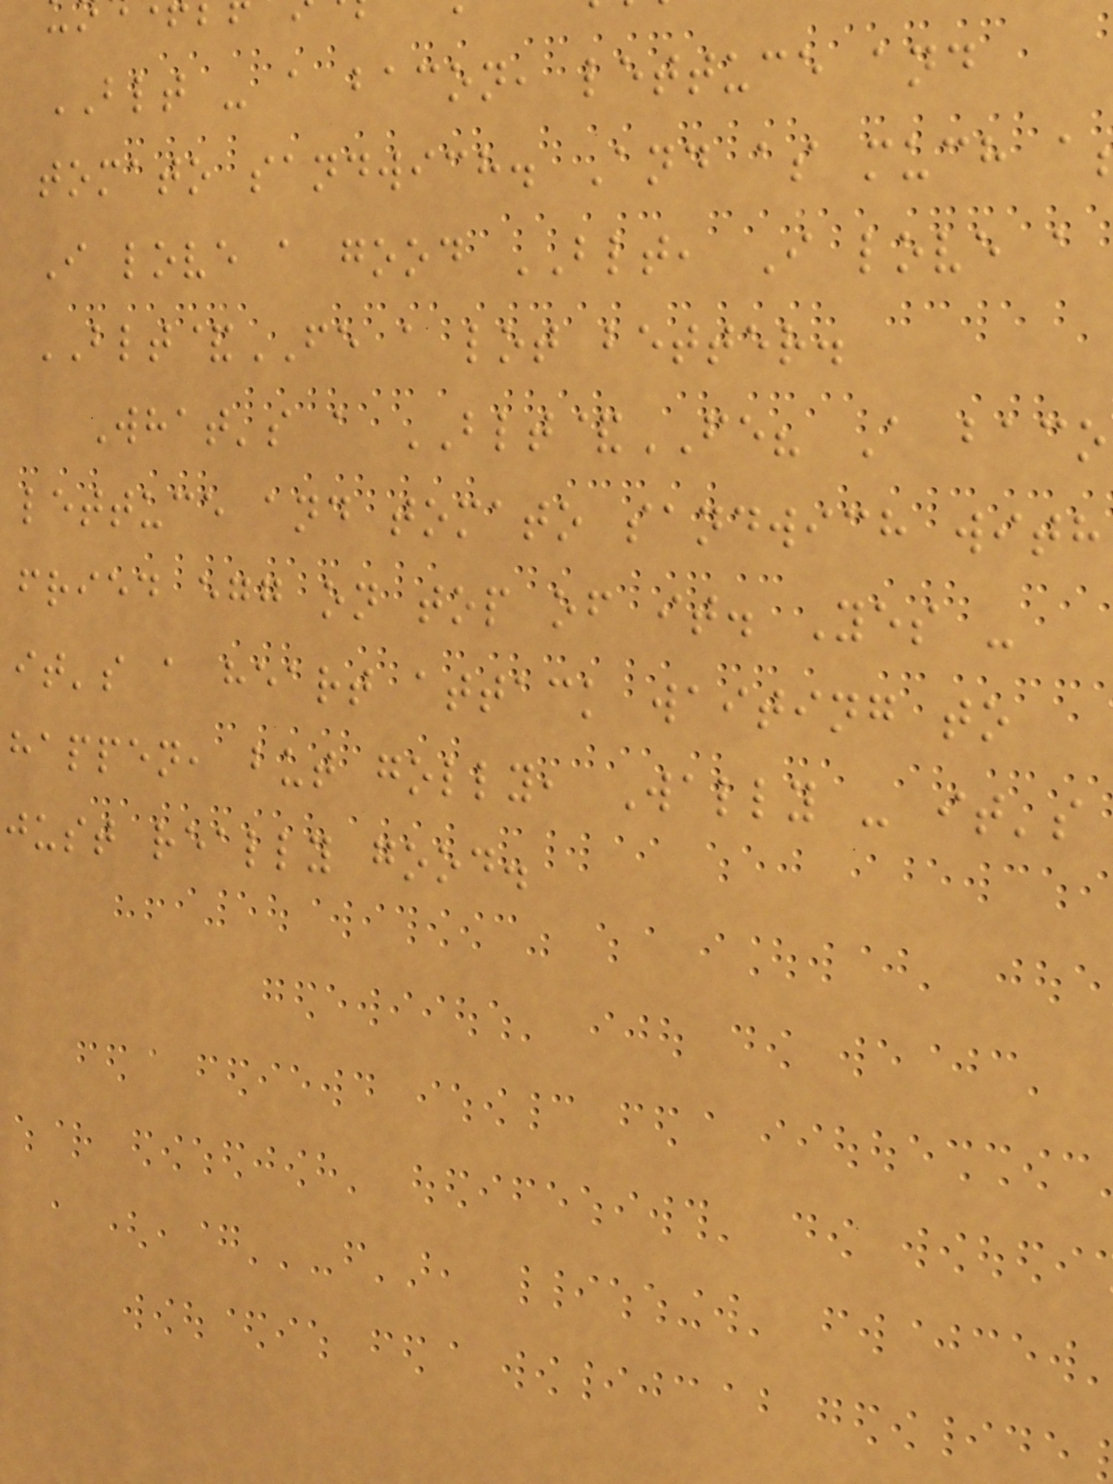BLT - a bacon, lettuce and
tomato sandwich. And as much a
I love a good BLT, I love a
BLT&FE a lot better.
What's a BLT&FE? A baco
lettuce and tomato sandwich with
fried egg on top of it. Yes -
it's a heart attack waiting to
happen, but golly, Wally - it's
just really good.
